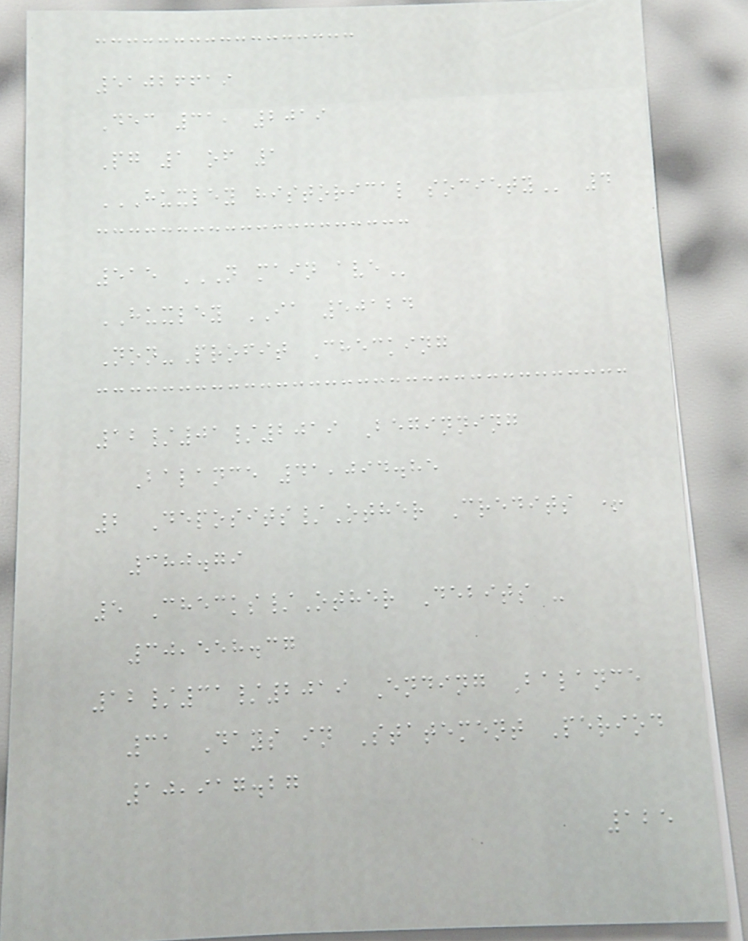51026619
Dec 31, 2019
Pg 1 of 1
HUXLEY HISTORICAL SOCIETY 4
515 N MAIN AVE
HUXLEY IA 50124
Non-Profit Checking
12/01/2019 Beginning
Balance 41,094.85
2 Deposits/Other Credits +
380.79
5 Checks/Other Debits -
30,558.37
12/31/2019 Ending Balance
31 Days in Statement Period
10,917.27
125
